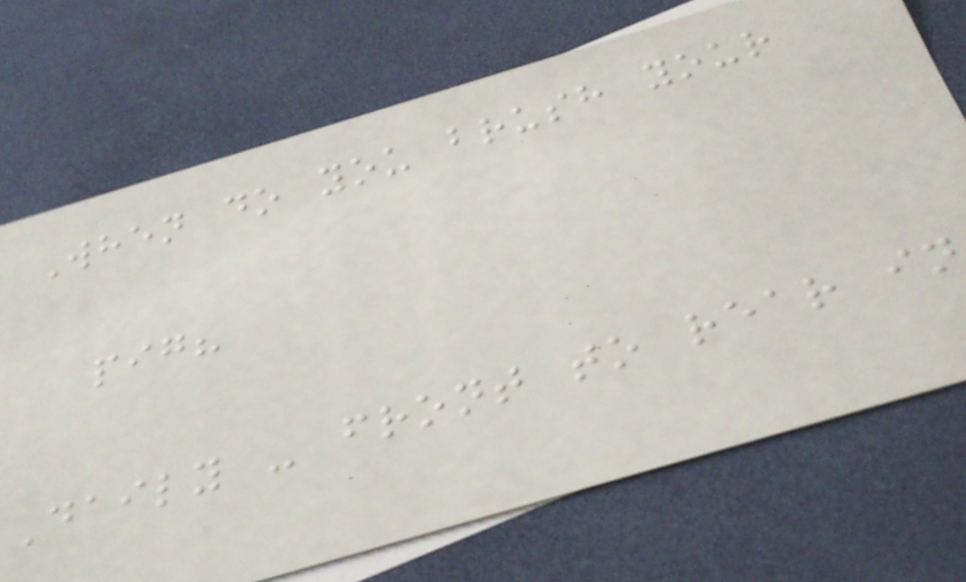When do you brush your
pig?
Daily - front to rear in
